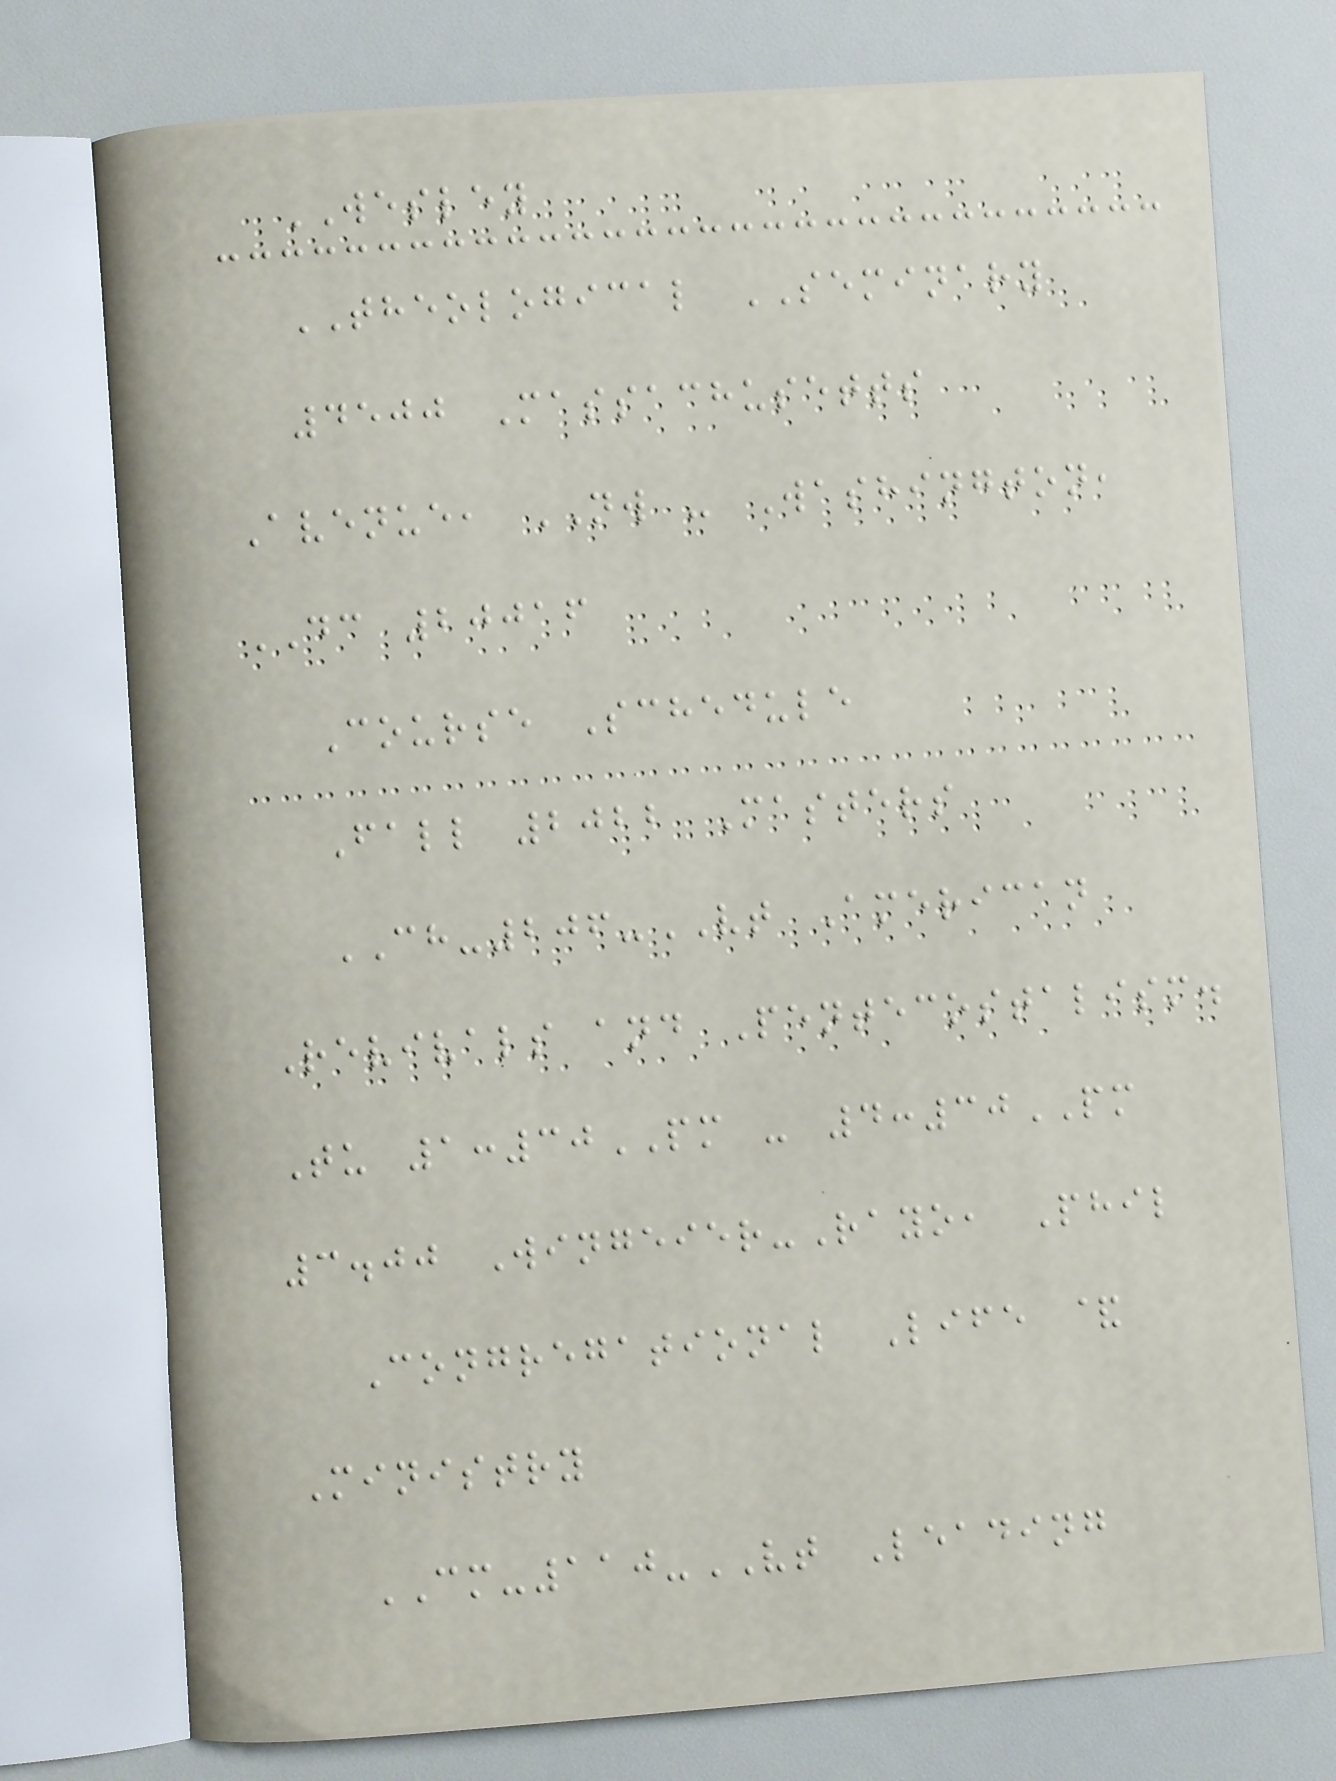WESLEY
THEOLOGICAL SEMINARY
4500 Massachusetts
Avenue, NW - Washington,
DC 20016
Course Schedule
Fall 2022 Masters
CH-206-VT American
Revivals and Pentecostalism.
Tu 1:30PM - 4:30PM
3.00 Wingeier-Rayo, Phil
Congregational Life &
Ministry
CM-110-VT Leading
